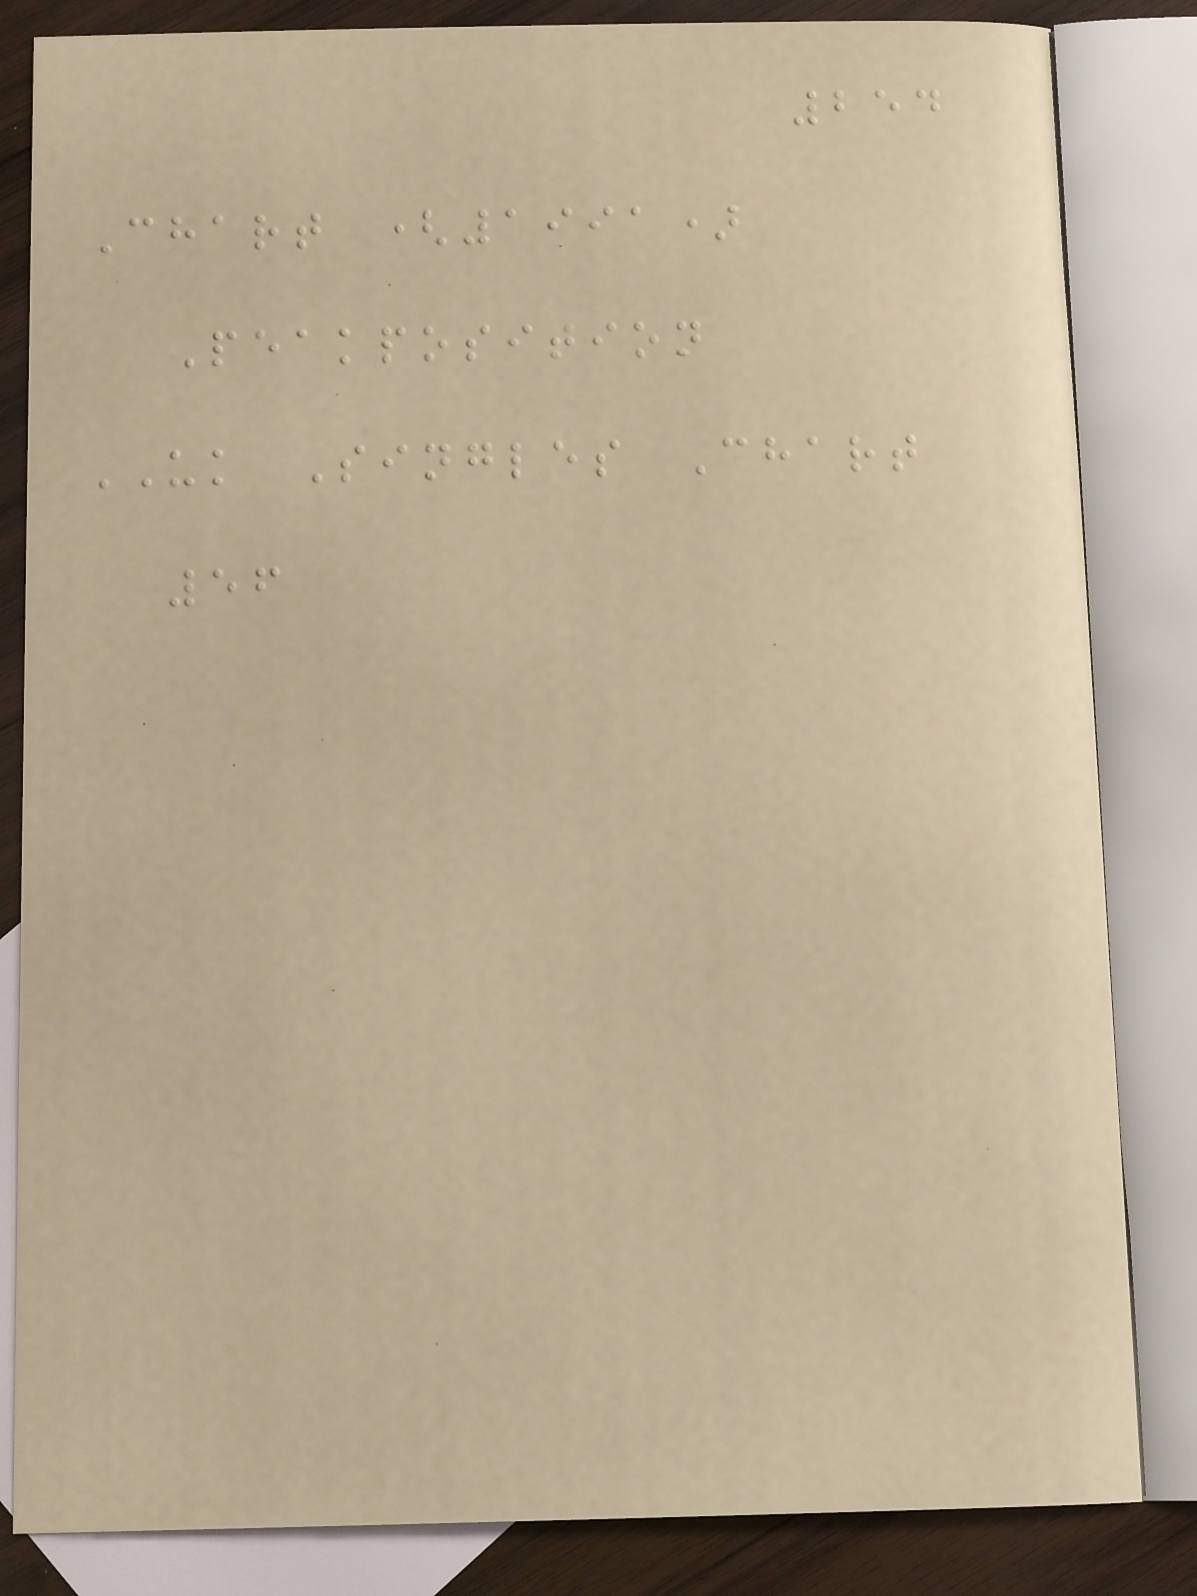254
Chart (1991)
Peakposition
UK Singles Chart
56
